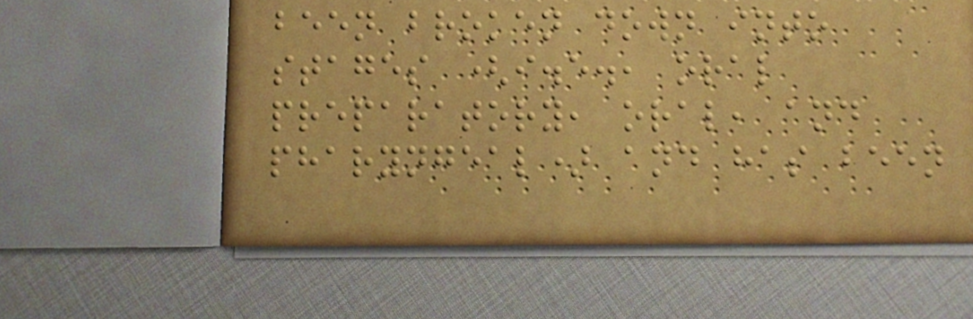been broken down into
stages (i.e., oral
preparatory, oral, and
pharyngeal) and has been
